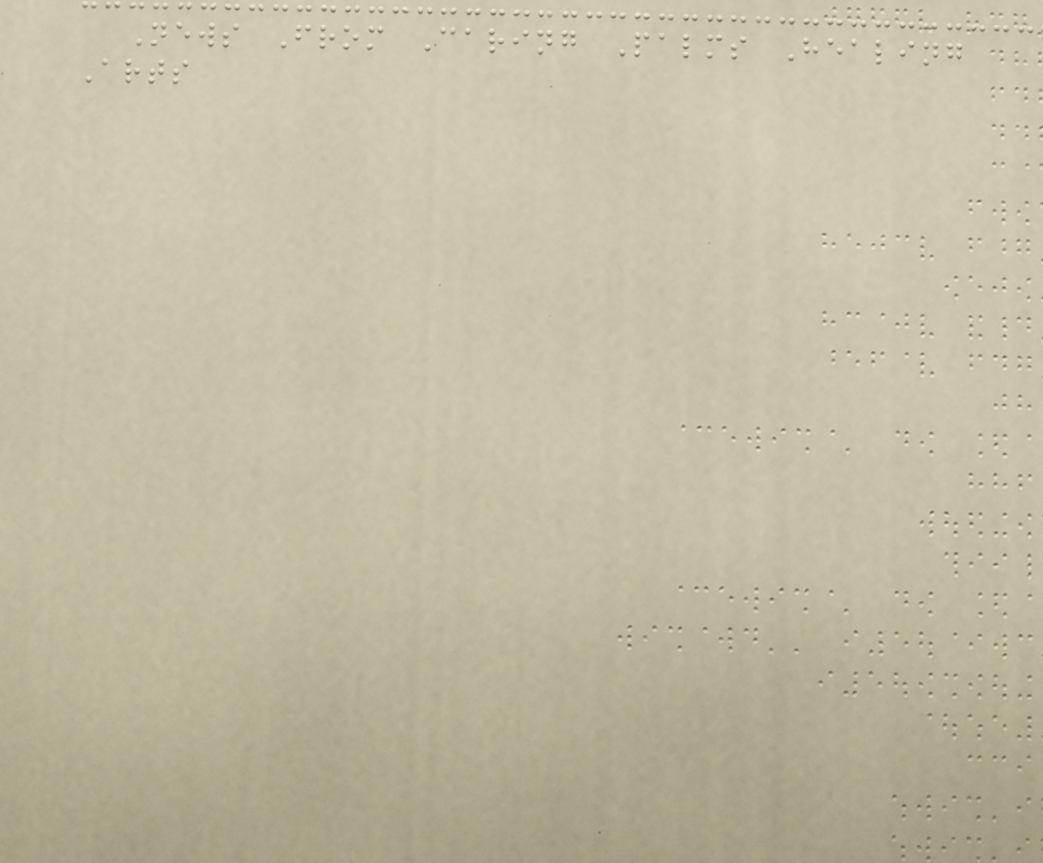News From Caring Palms Healing
Arts
